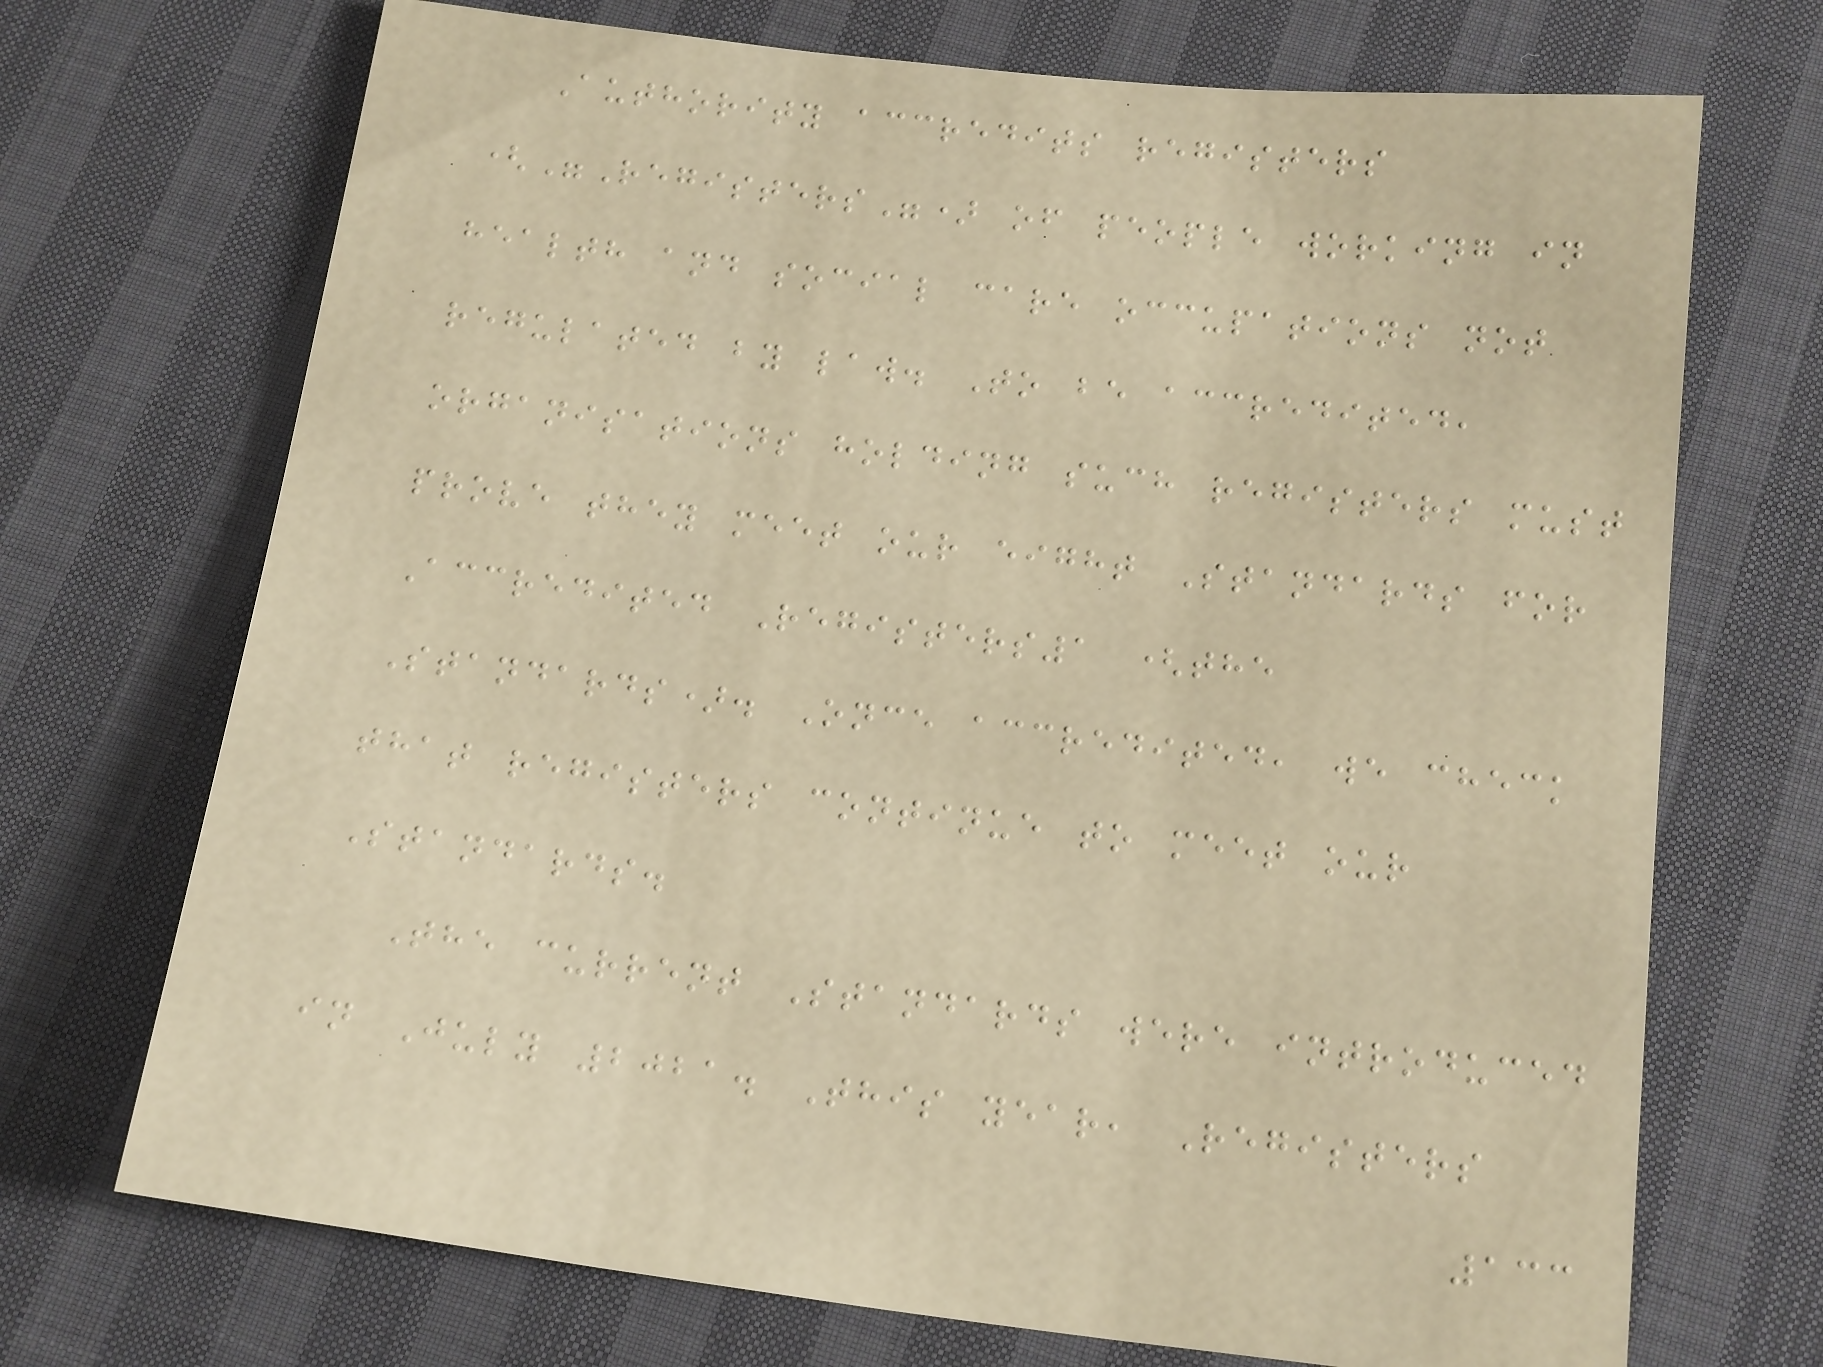Authority accredits registers
("Registers") of people working in
health and social care occupations not
regulated by law. To be accredited,
organisations holding such registers must
prove they meet our eight Standards for
Accredited Registers1 (the
Standards). Once accredited, we check
that registers continue to meet our
Standards.
The current Standards were introduced
in July 2021. This year, Registers
133
